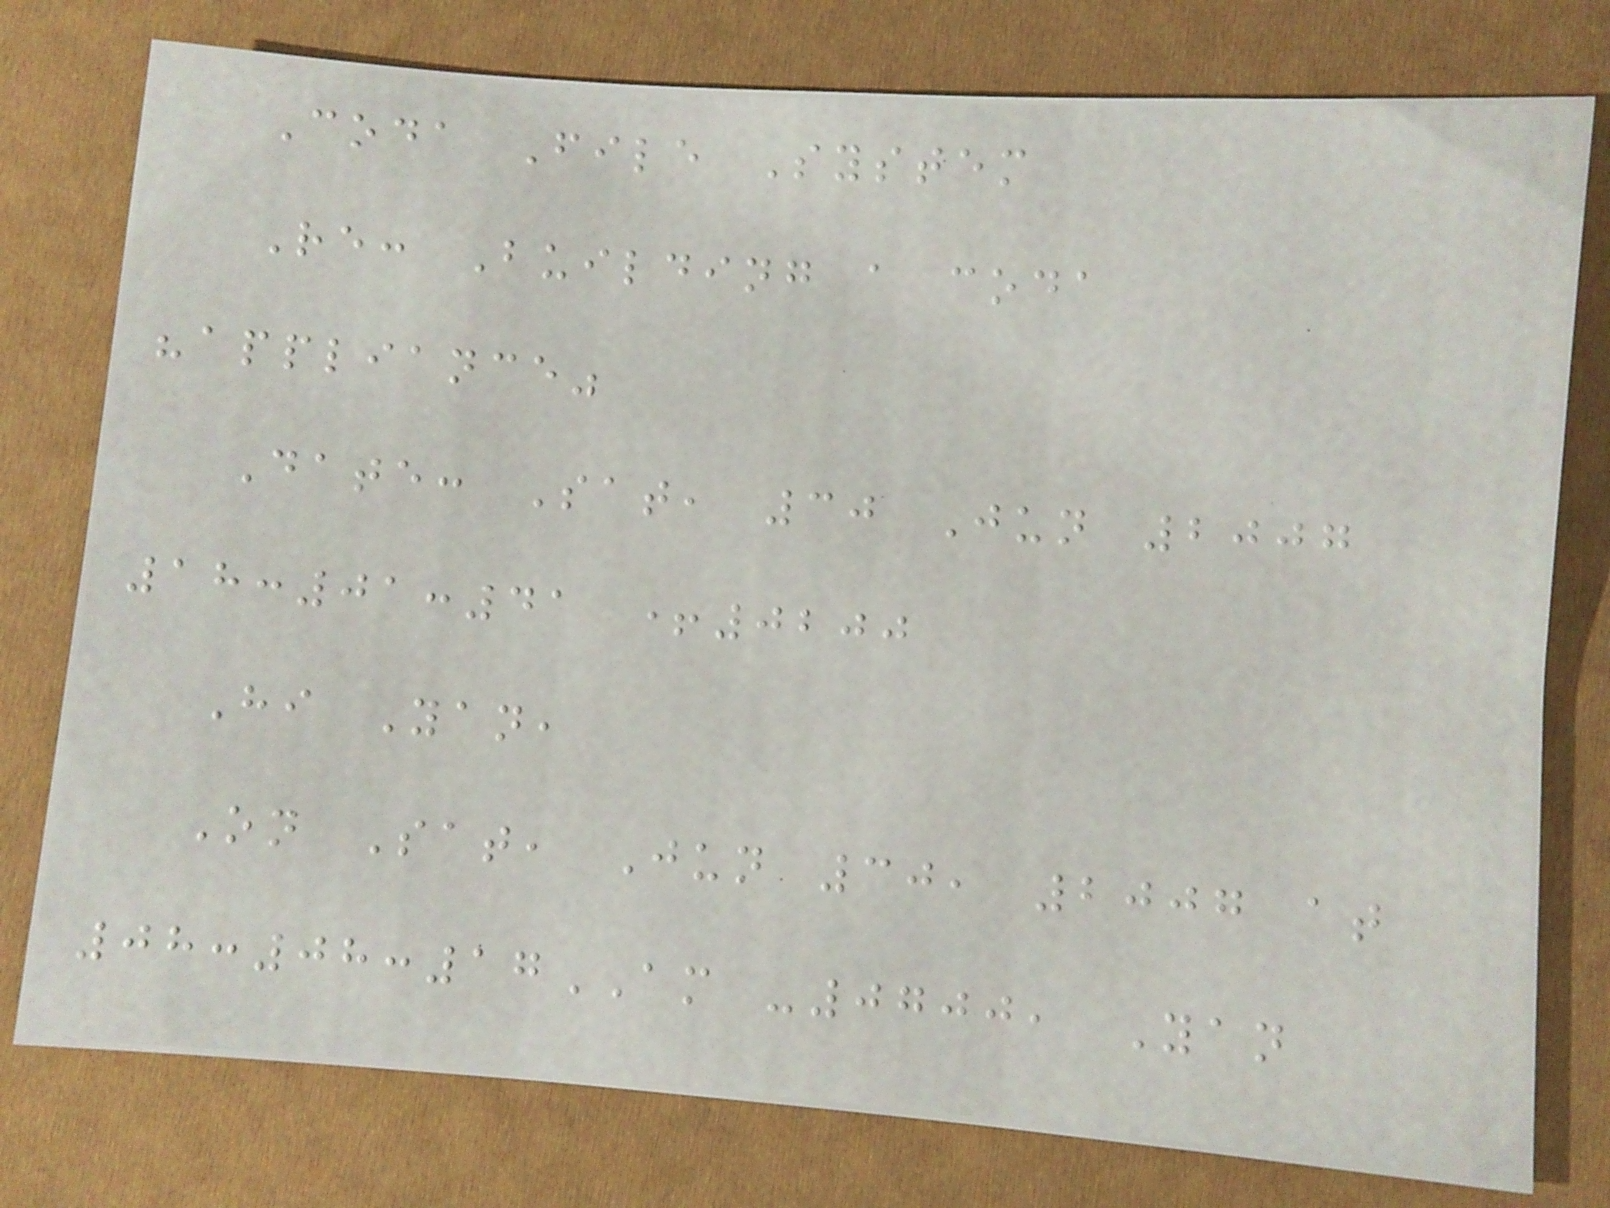Coda File System
Re: Building a coda
"appliance"
Date: Sat, 30 Jun 2007
18:01:41 +0200
Hi Yan,
On Sat, Jun 30, 2007 at
08:08:17AM -0700, Yan
